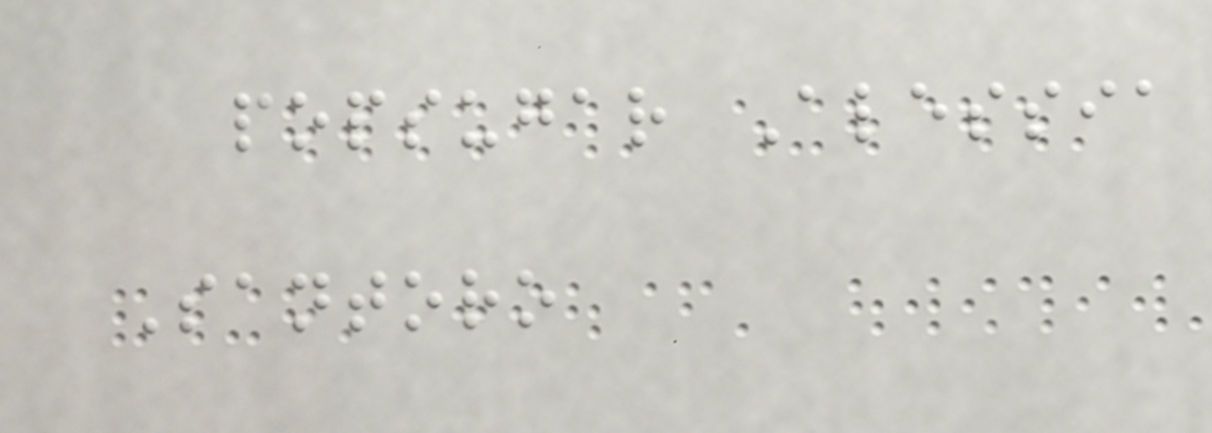popsugar Alessia
Santoro
